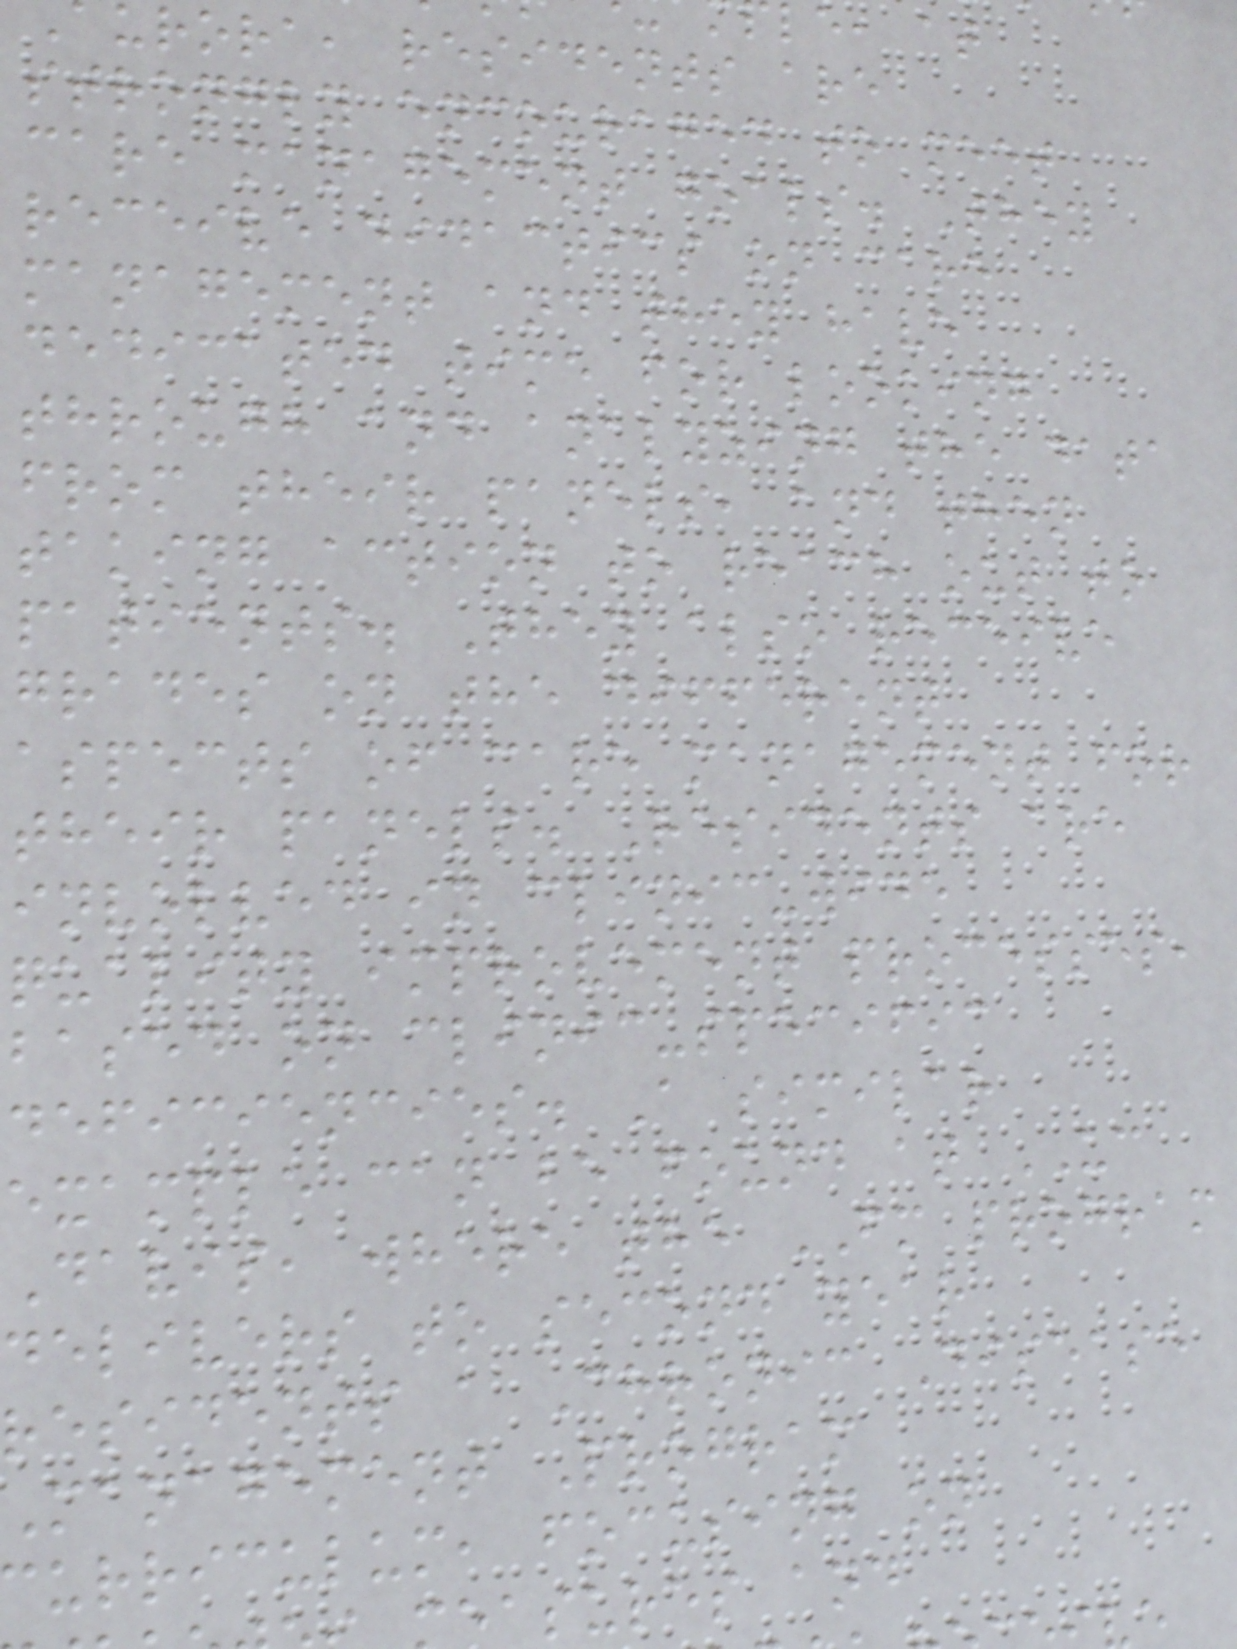urora, residents are
strongly encouraged to meet
care management goals. They
receive didactics on care
management and they have
dedicated time for looking
through and analyzing the data
from their panels, and then
taking action to reach out to
patients. They also receive
grades on the different
aspects of care management for
their panels. Residents are
involved in clinic-wide
quality improvement processes,
based on clinic-specific
deficiencies. A similar
example can be found at UC
Davis, where the FM program
delivers to second year
residents a Chronic Disease
Management Program
urriculum, focusing on
asures and
